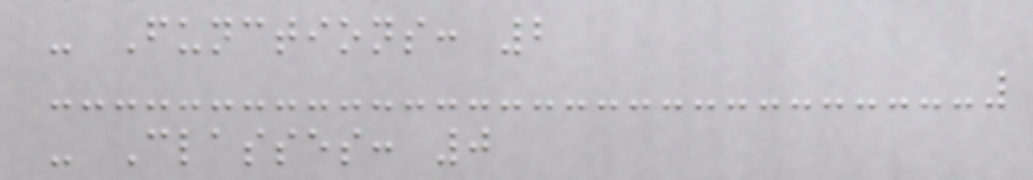- Functions: 2
- Classes: 0
